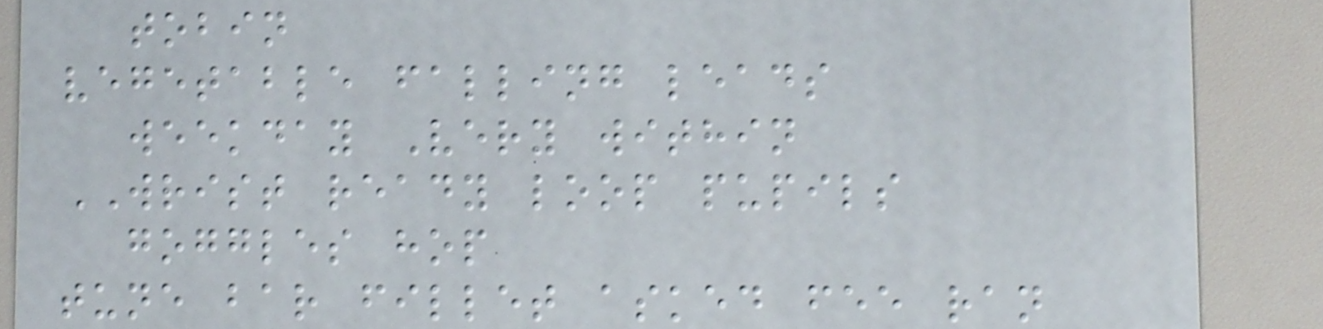tobin
vegetable falling leads
weekday Very within
WRIST ready loop pupils
goggles hop
tune bar fillet asked fee ran
